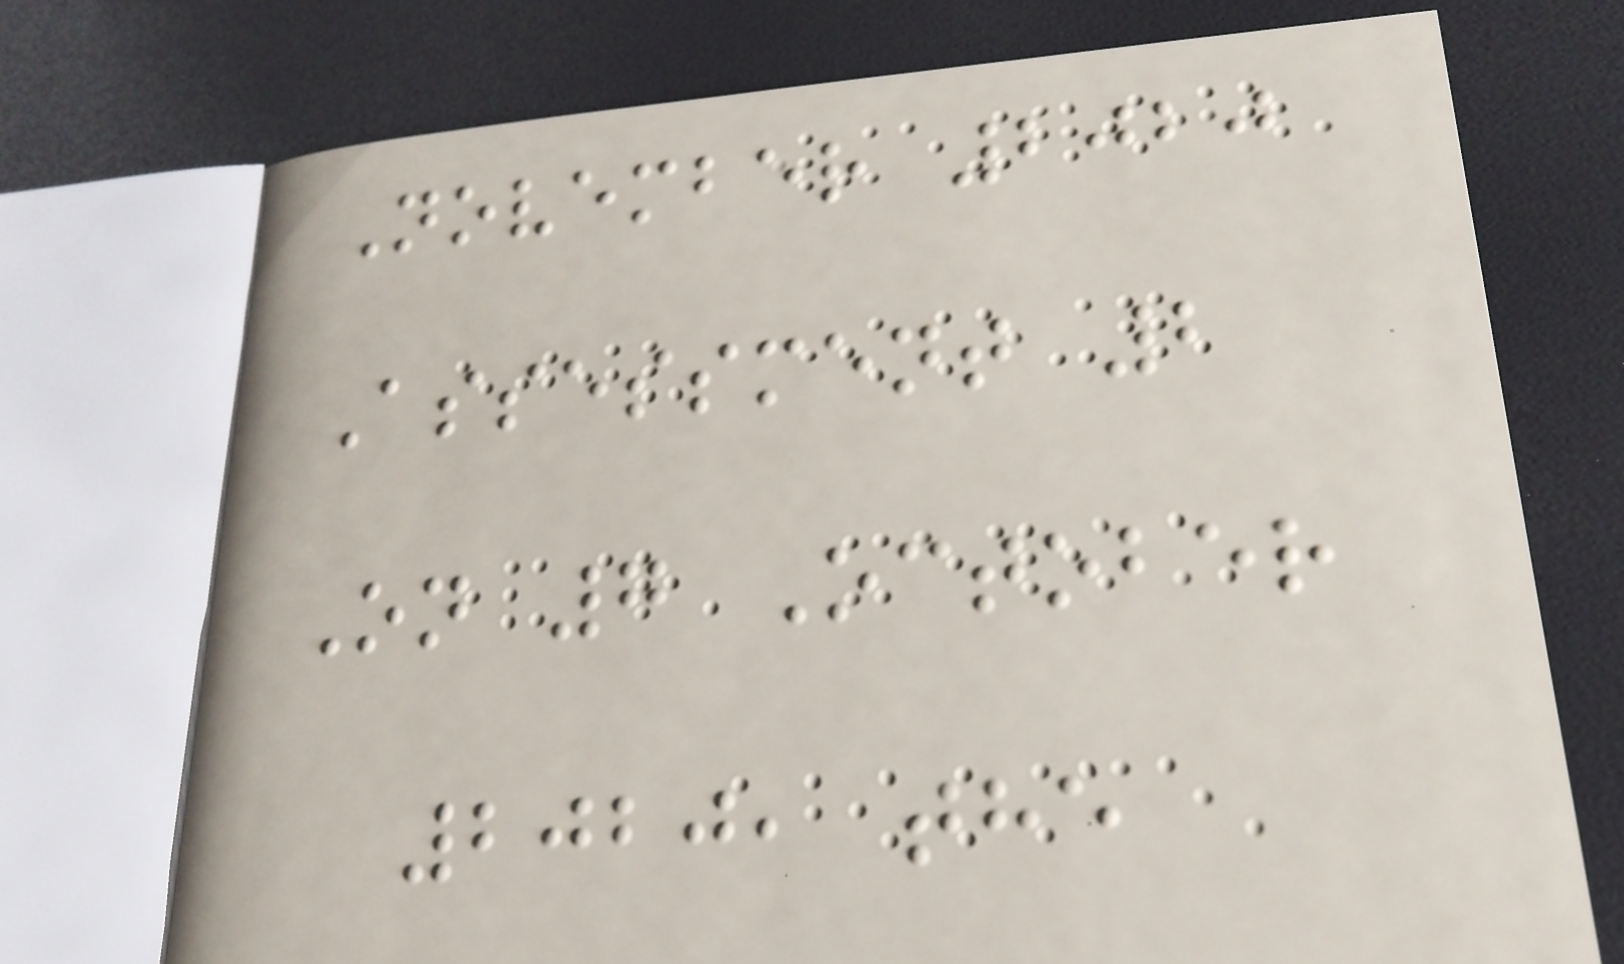November 2020
Assessment 2
On 7 October
2020, the
